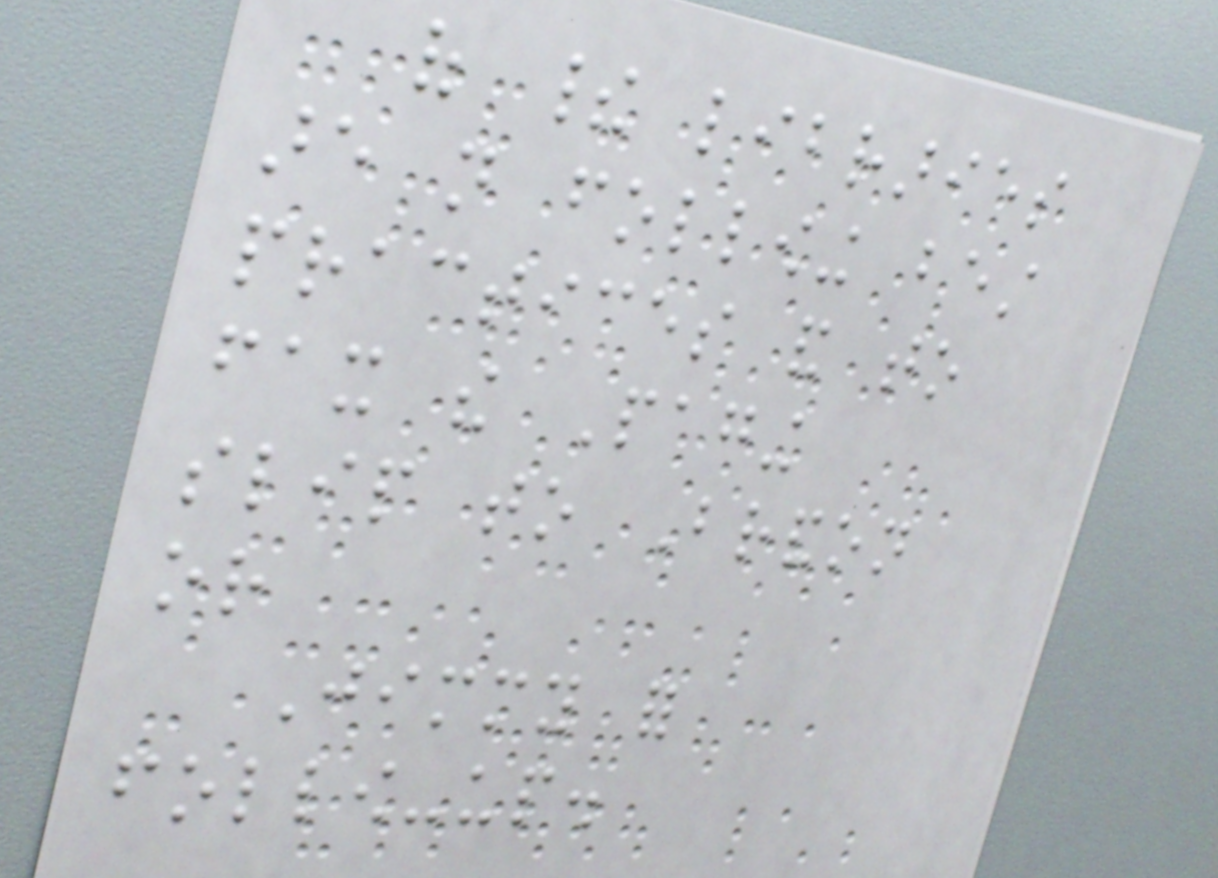of their libraries
are not following best
practices and to
fax the Paging
slip to Brandon
or
Jimmy for
follow-up.
